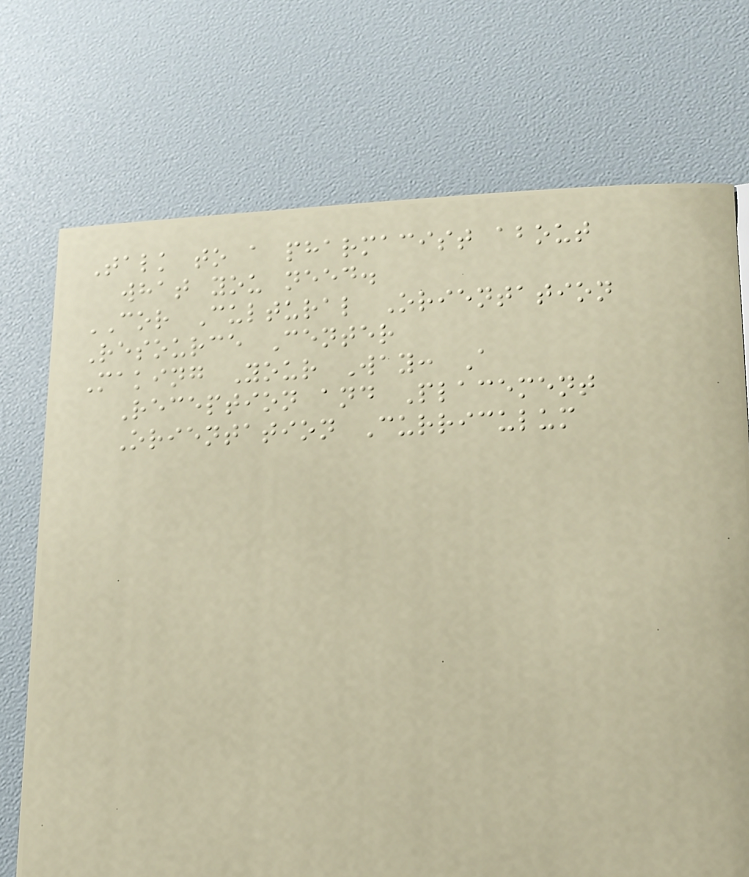Talk to a pharmacist about
what you need.
COR Cultural Orientation
Resource Center
Making Your Way: A
Reception and Placement
Orientation Curriculum
